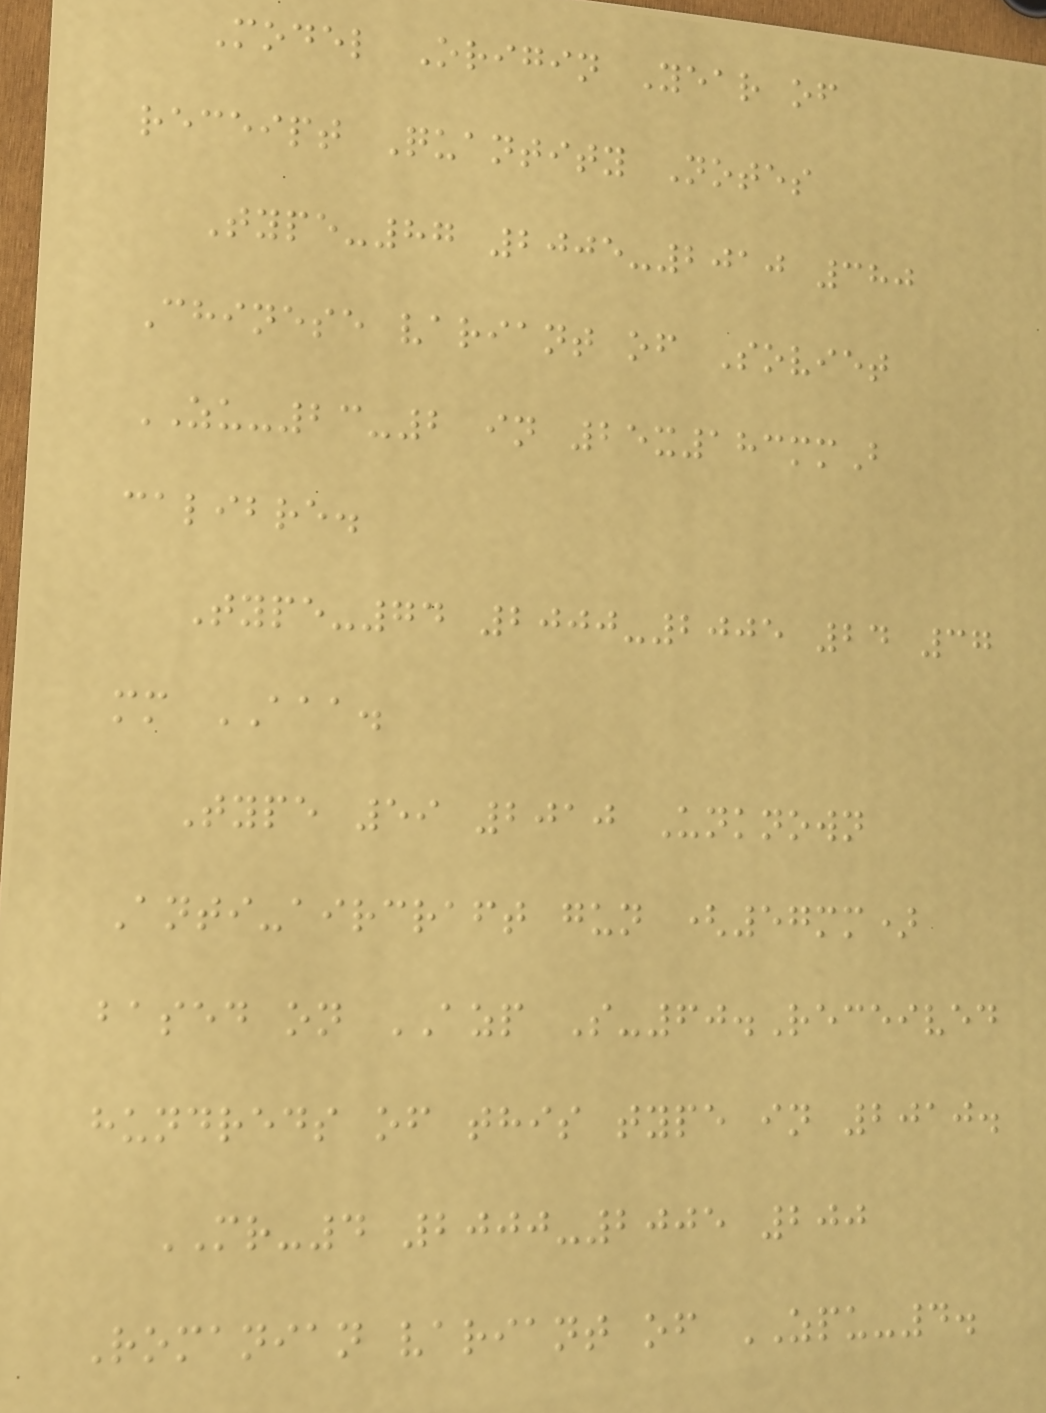Model Origin Year of
receipt Quantity Notes
Type-87 2005-2010 380
Chinese variant of Soviet
ZU-23-2 in 25x183mmB
calibre.
Type-74 2000-2005 24 37
mm AAA.
Type 59 2010 Unknown
Anti-aircraft gun (57mm)
based on AZP S-60.Received
hundreds of this type in 2010.
MR-4 2000-2005 200
Romanian variant of ZPU-4.
